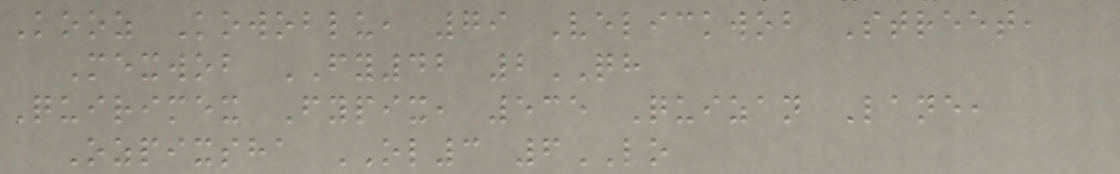Kooz Kowoblu, 79 Velickwob Street,
Mexwob FY42 2QH
Quirimex Fypix, 535 Quizan Lane,
Ozpixsha OL3 6LO
